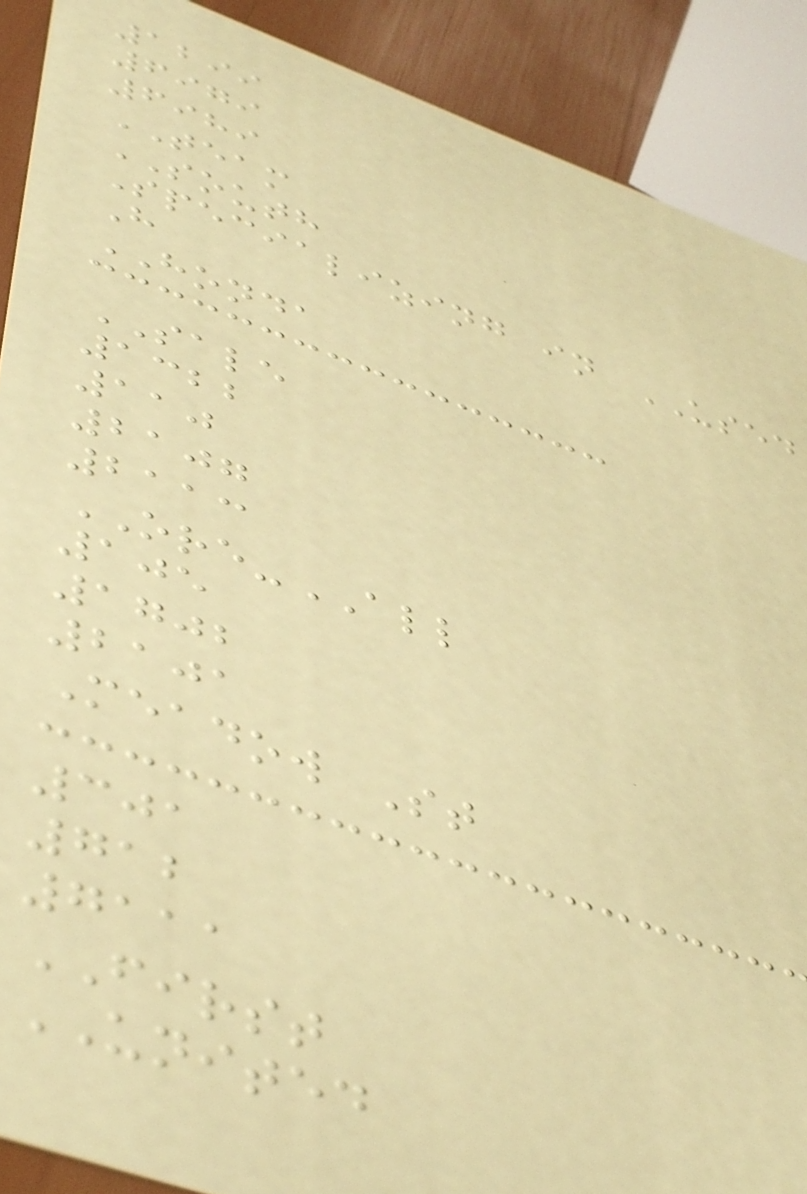1299
6979
6989
TEAM
SOUTH
Specializing in USED
H
HONDA
SALE
1322
110
2107
2113
ORE-ALL
105
1702
2101
Meadow St
301
712
7111
FIRST
UNITED
